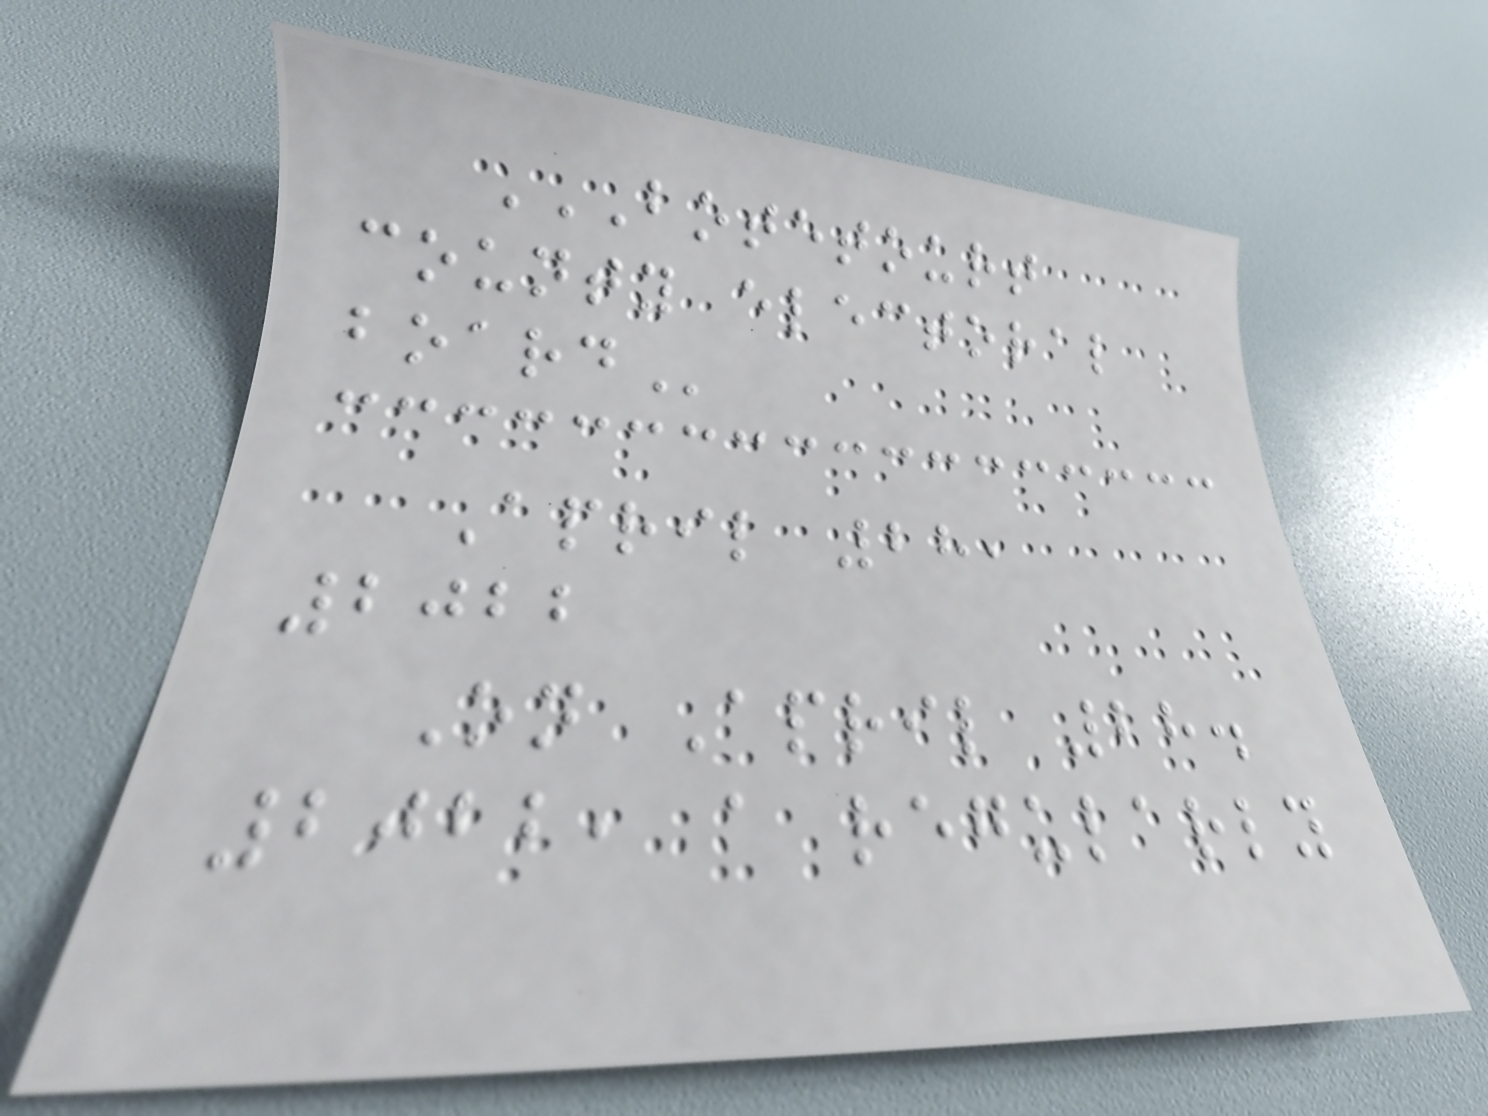BOTETOURT
COUNTY ELECTORAL
BOARD
April 28,
2022
On April 28.
2022, a regularly
